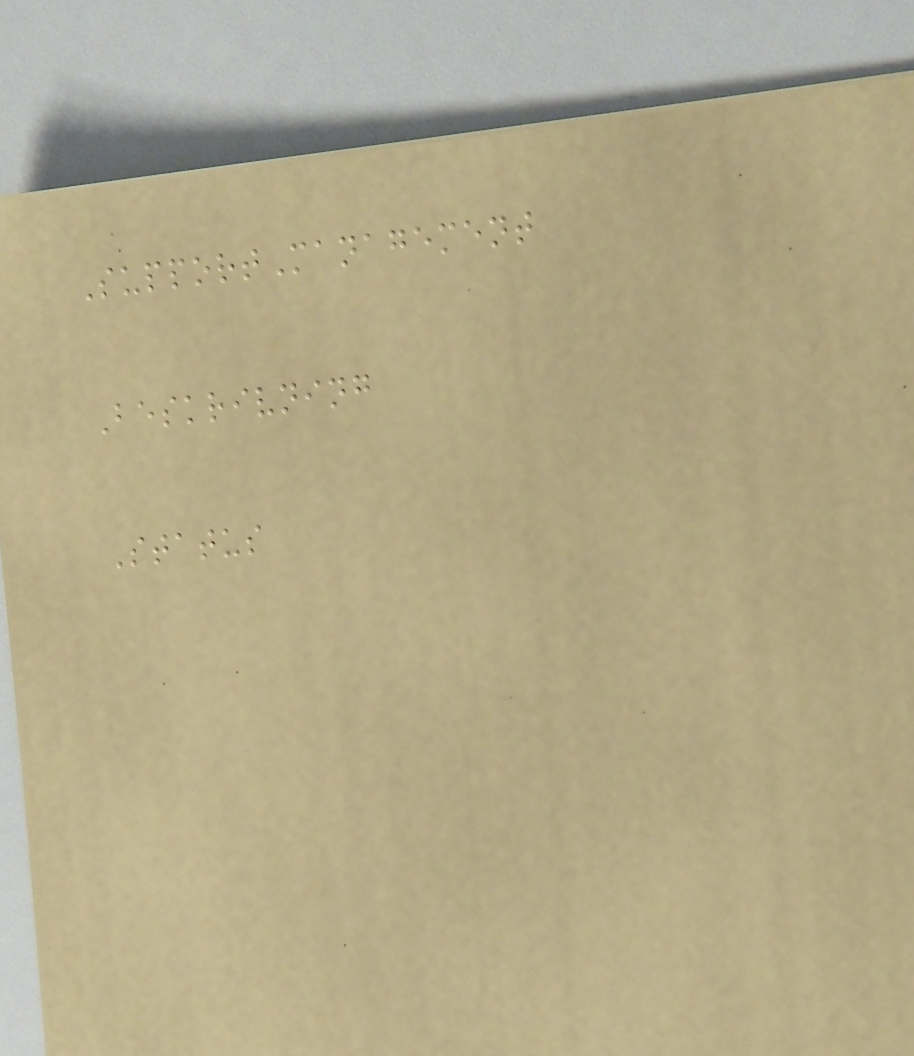SupportManagement
Beskrivning
Status
